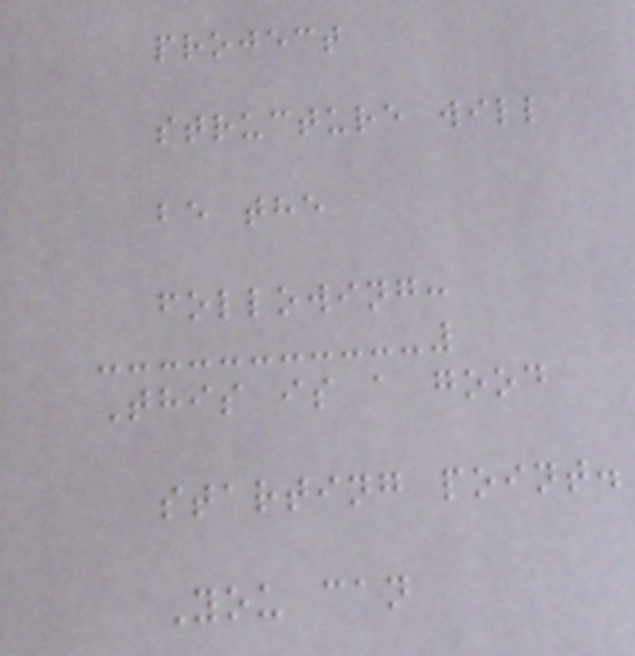project
structure will
be the
following:
This is a good
starting point.
You can
